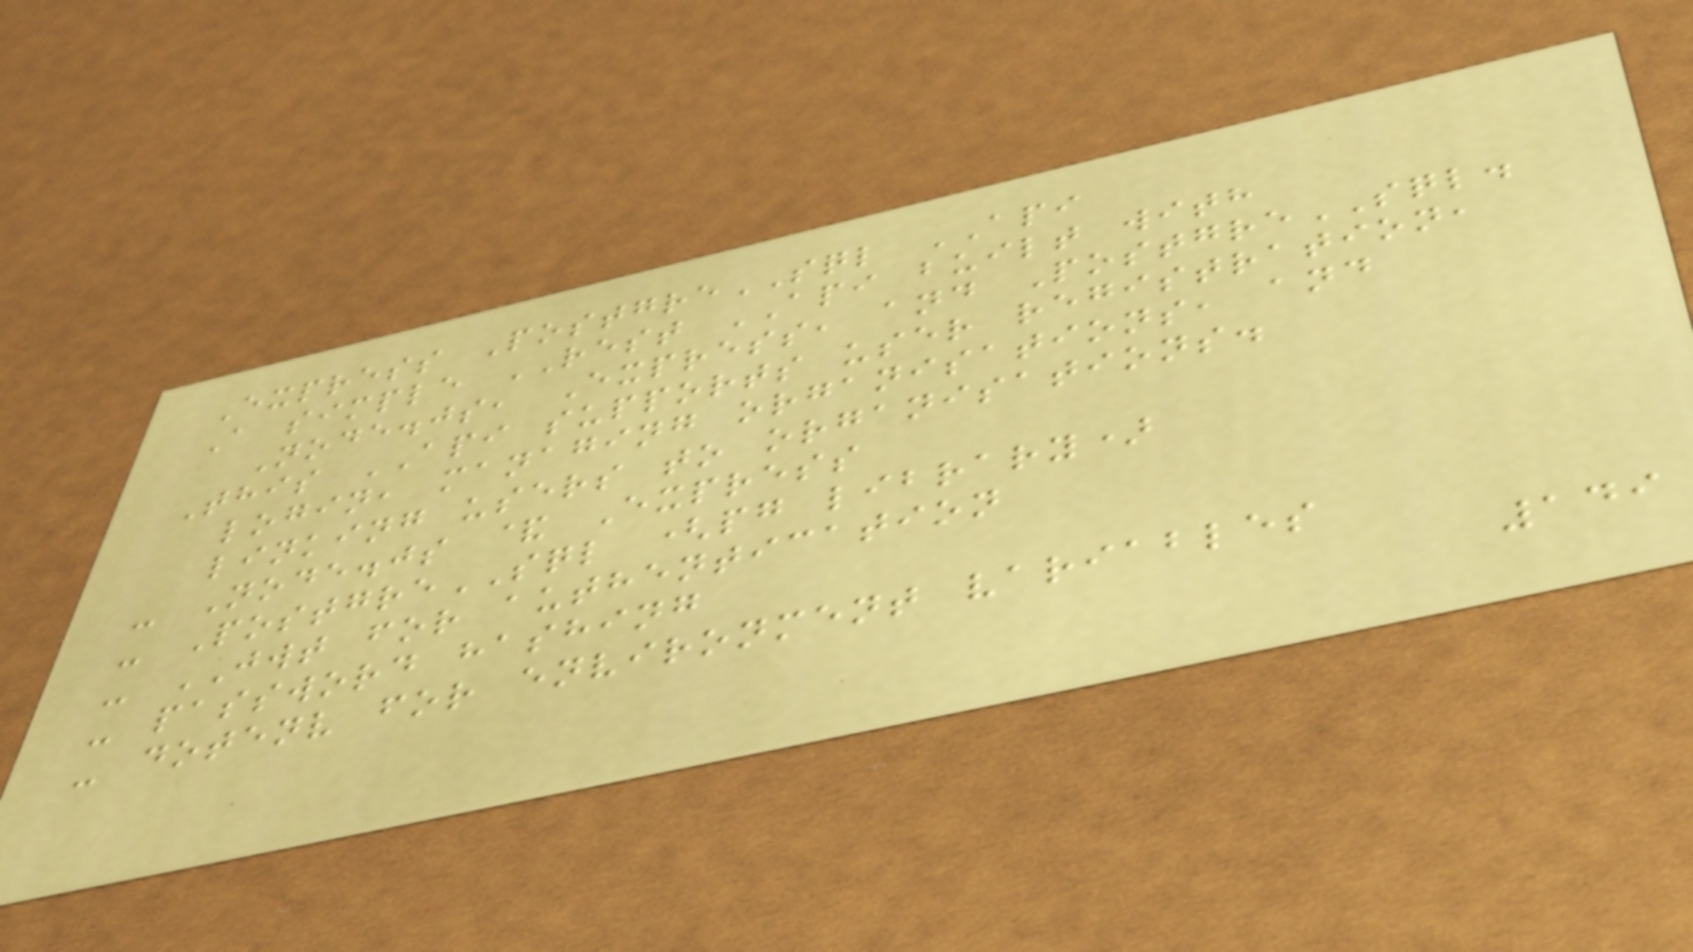Express PostgreSQL API
A simple REST API built with
Node.js, Express, and PostgreSQL.
This API supports user registration,
login, managing organisations, and
linking users to organisations.
- Node.js & Express
- PostgreSQL (pg library)
- JWT for authentication
- password hashing
- dotenv for environment variables
149
